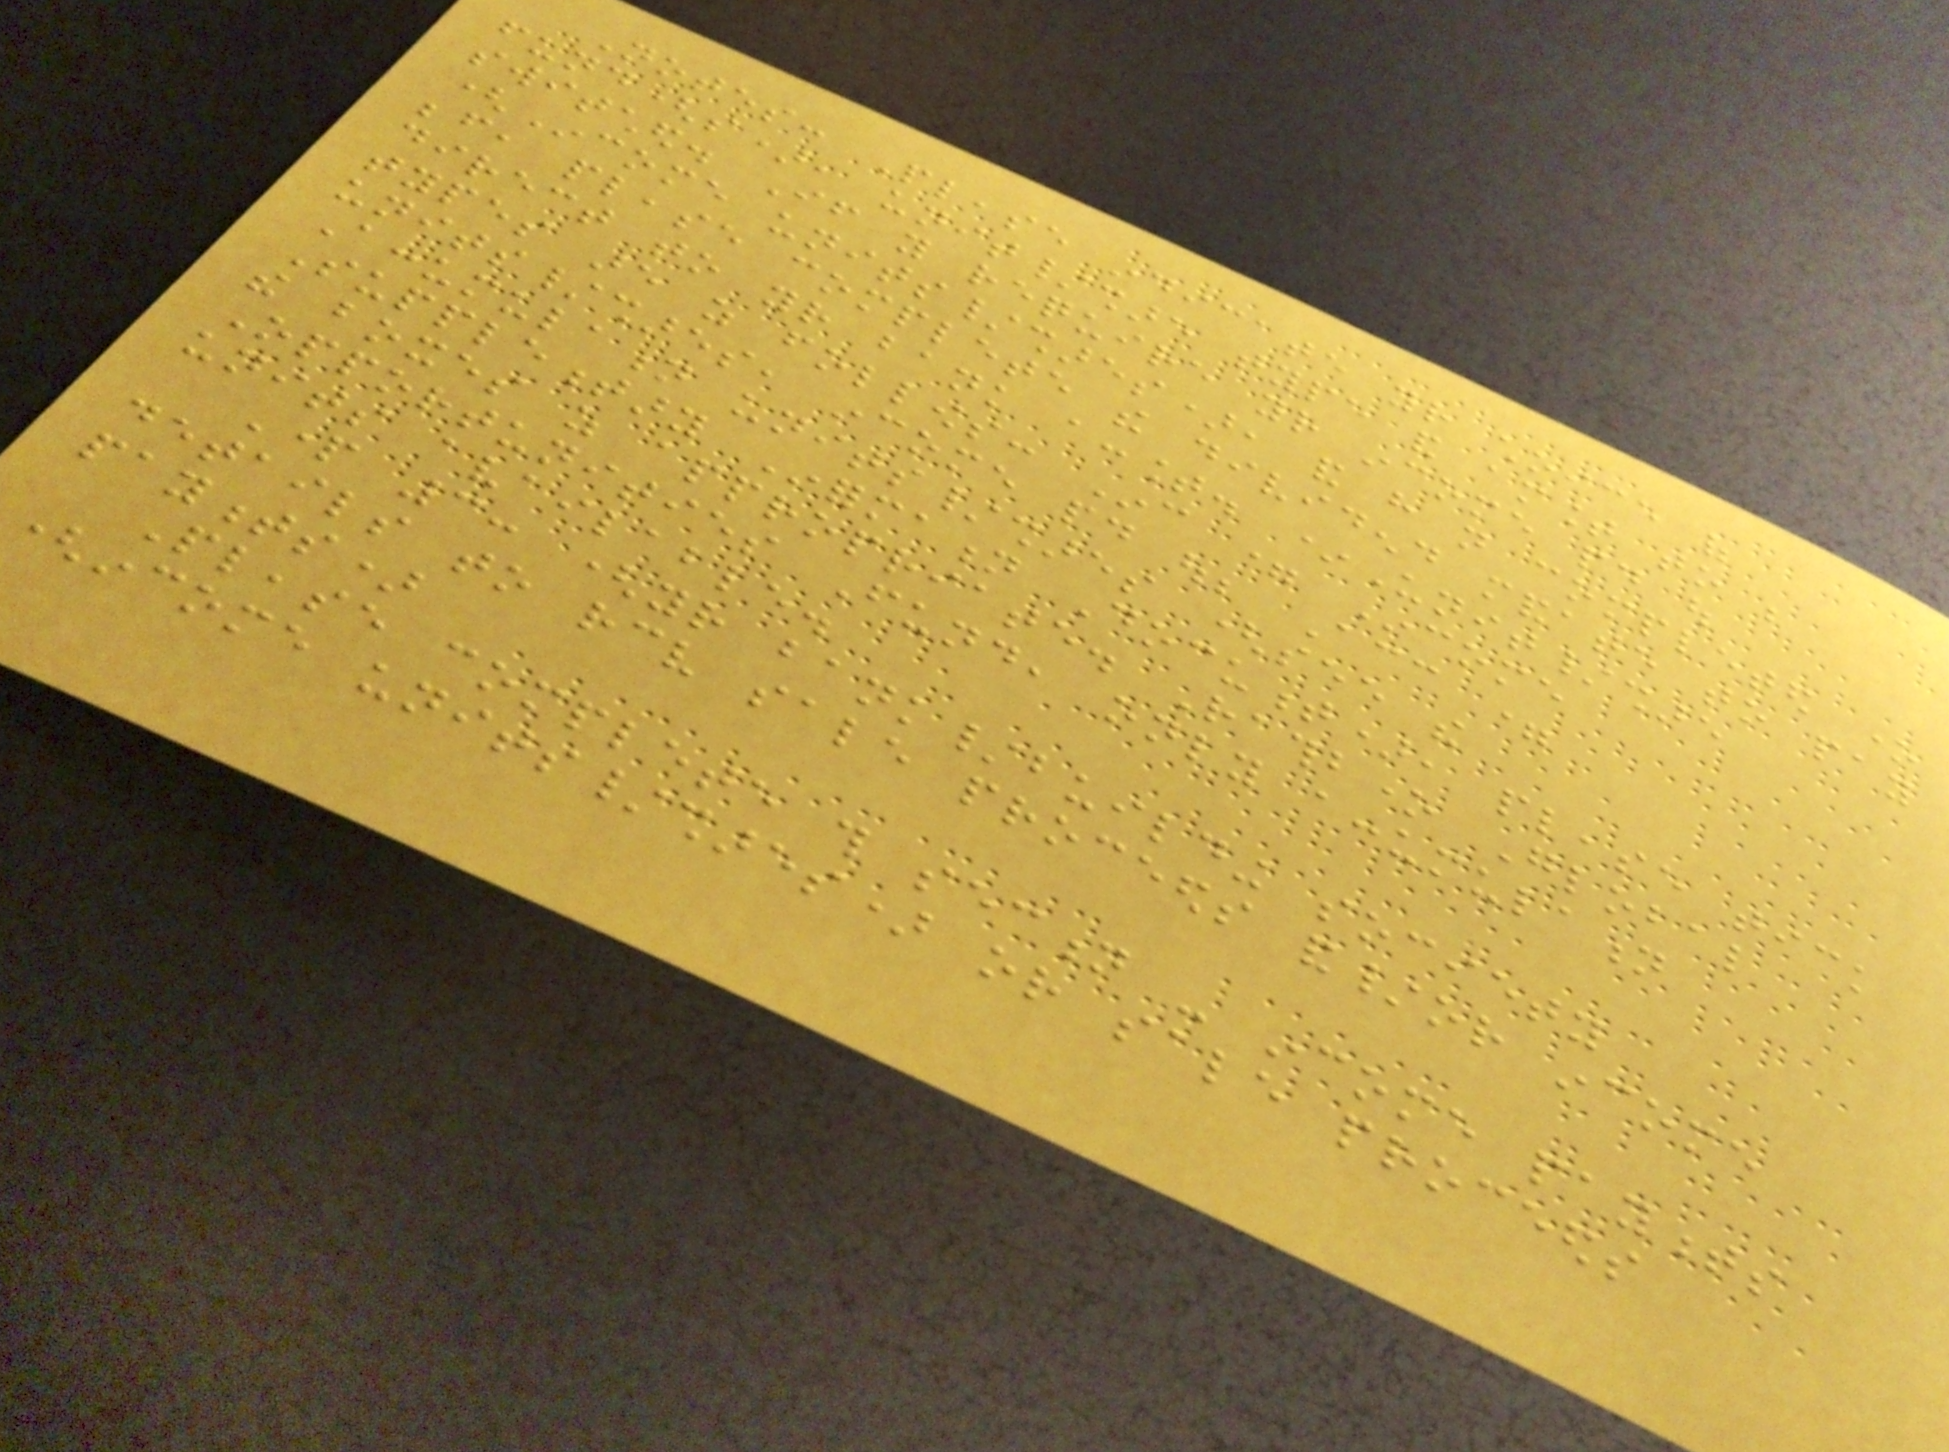Notes: Please indicate your choice of
fund(s), unit/share type and amount to be
switched. If you require your income paid out
(Income units/shares), and have not completed one
before, please complete the dividend mandate to pay
direct to your bank account. *Unit/share
types are as follows: Inc = Income
units/shares, income paid out; Acc =
Accumulation units/shares (see the
Supplementary Information Document), please tick
the boxes as appropriate. Rathbone Global
Opportunities Fund, only accumulation
units available.
Part 3: (your bank/building society
details to receive sale proceeds and/or income
payments)
Please complete this section - income payments
(income units/shares) or sale proceeds
